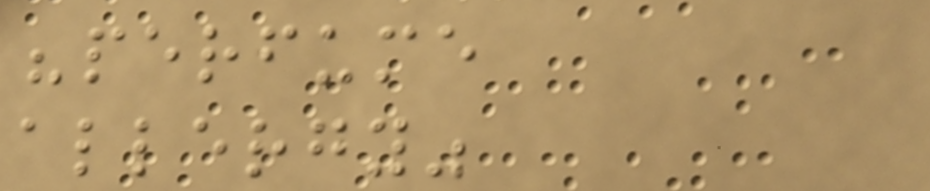"perfume
allergy"
